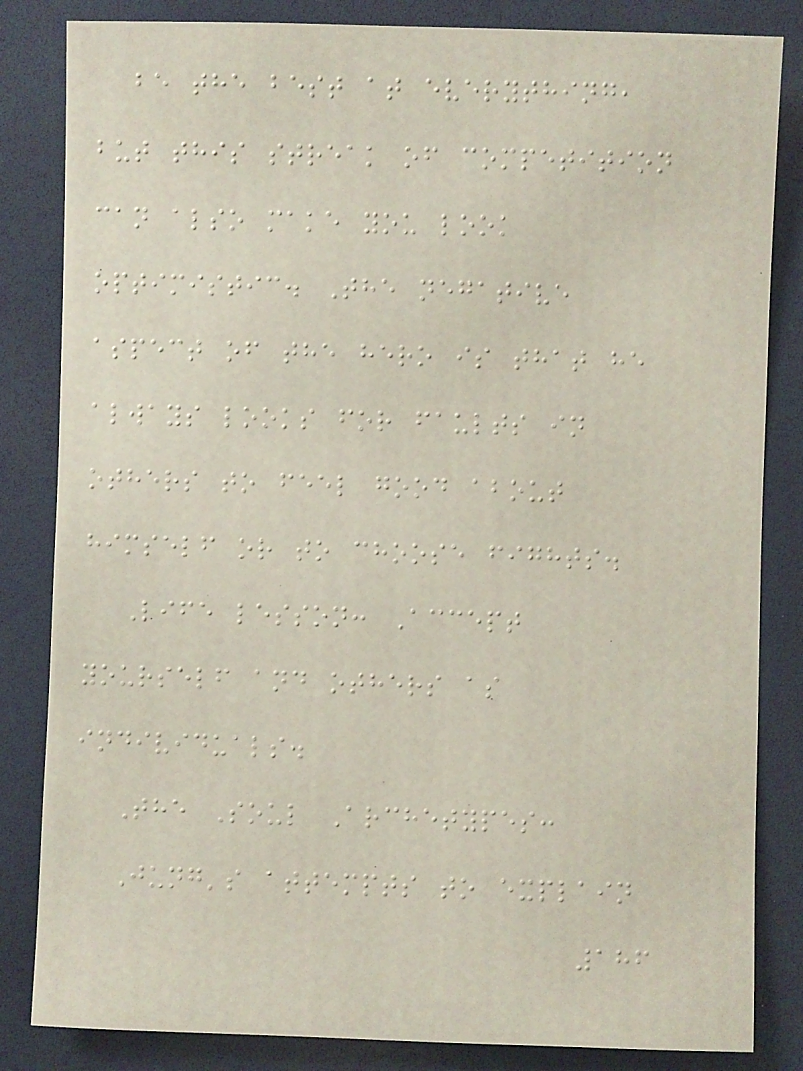be the best at everything,
but this streak of competition
can also make you look
optimistic. The negative
aspect of the hero is that he
always looks for faults in
others to feel good about
himself or to choose fights.
Life lesson: Accept
yourself and others as
individuals.
The Soul Archetypes:
Jung's attempts to explain
186
